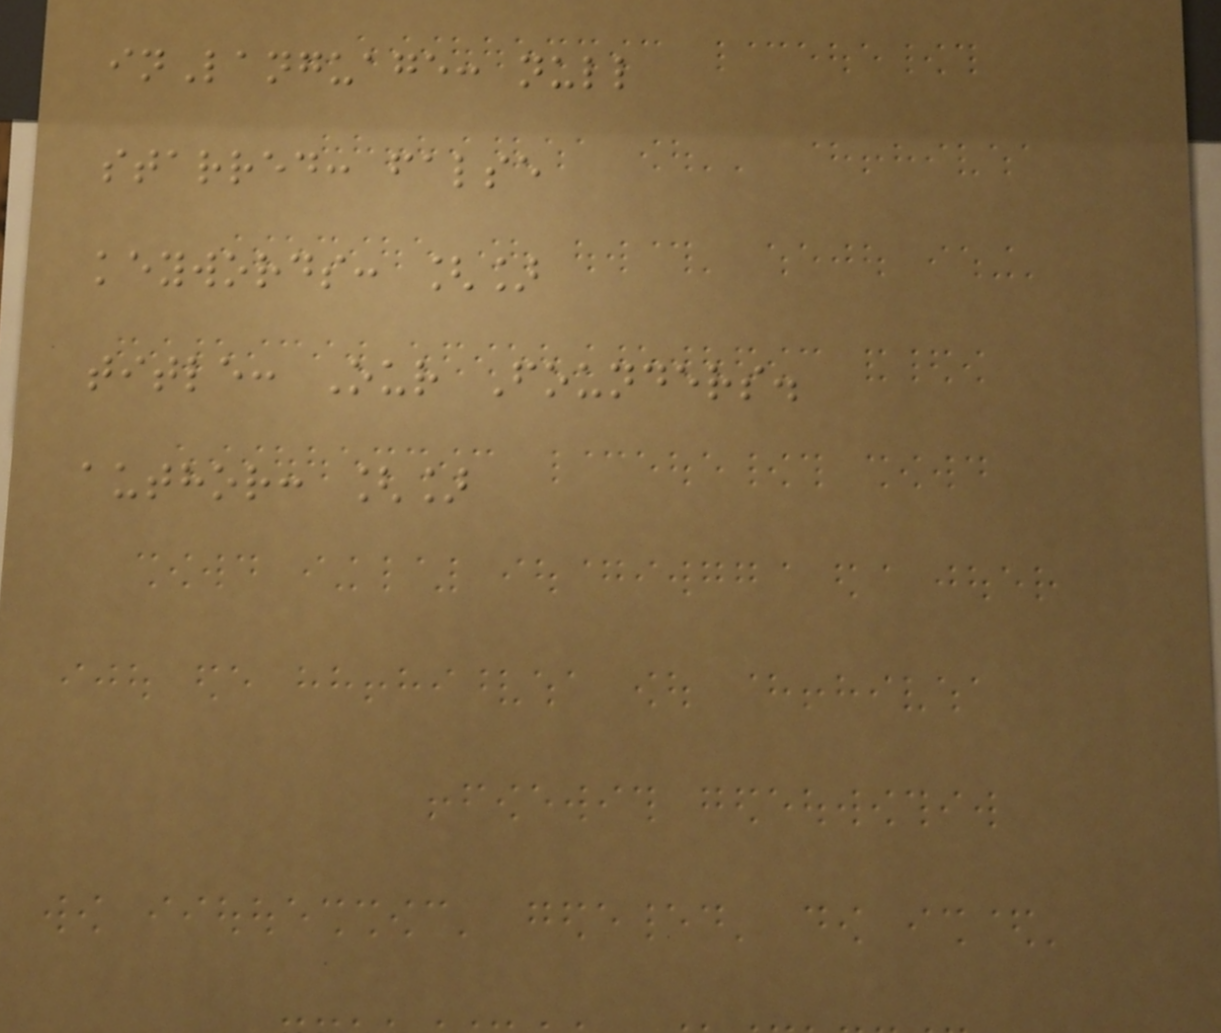inLanguage: null
starred: false
keywords: []
title: Our Founders.
author: []
